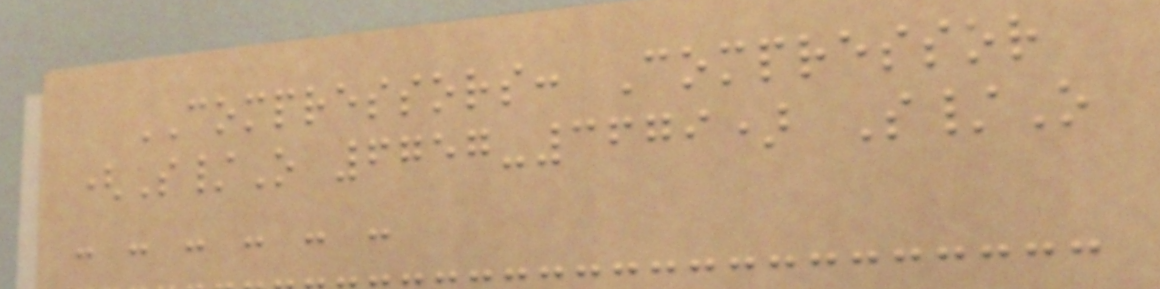COMPRESSORS: Compressor
(S/O 6757-3679) S/O
- - - - - -
